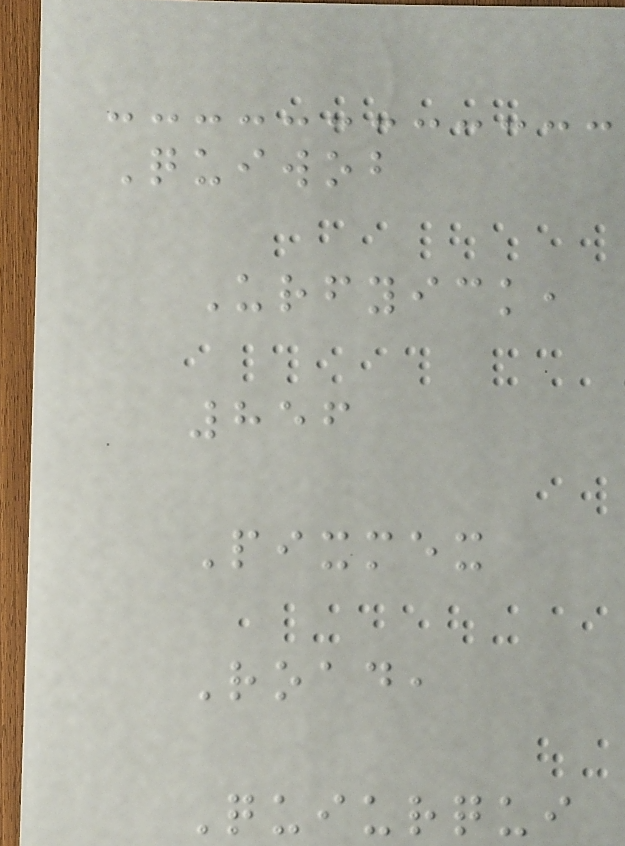Quiwob
Urfyick,
856
Pixmex
Road,
Quiurqui
